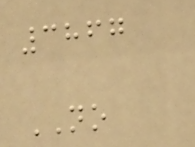3867
NO
